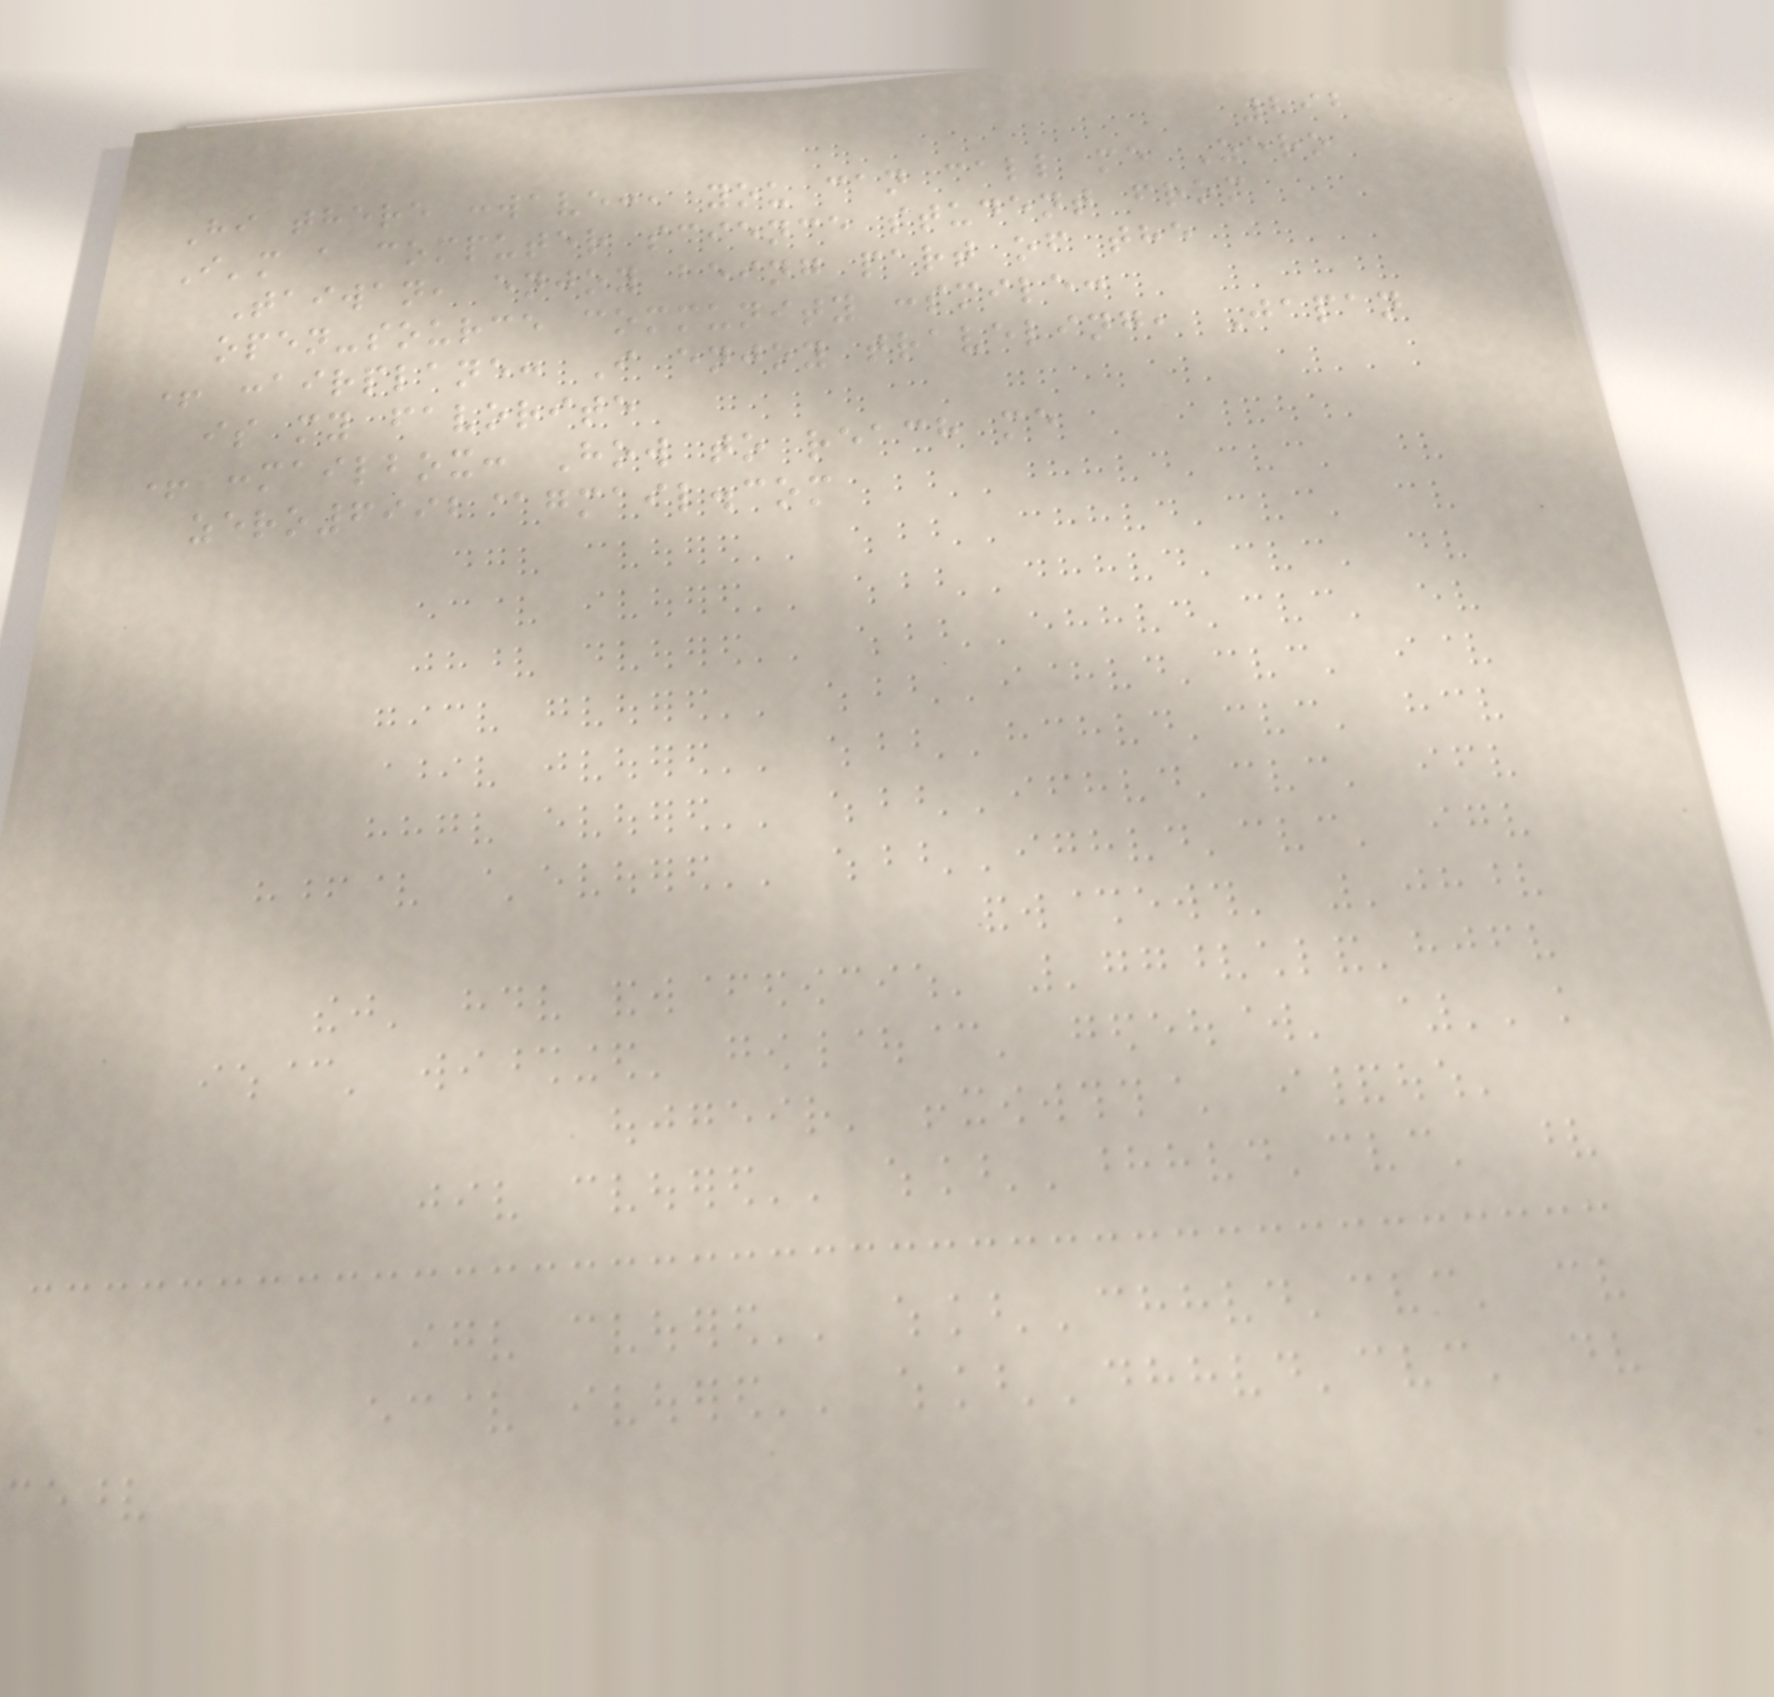292
Hi there :wave:, you can call me Zero
I'm a computer science student from
Taiwan, enjoy being part of the
open-source community :smile:
+ :airplane: I enjoy traveling, Japan
is my favorite
+ :mailbox: How to reach me
zero6992@gmail.com
